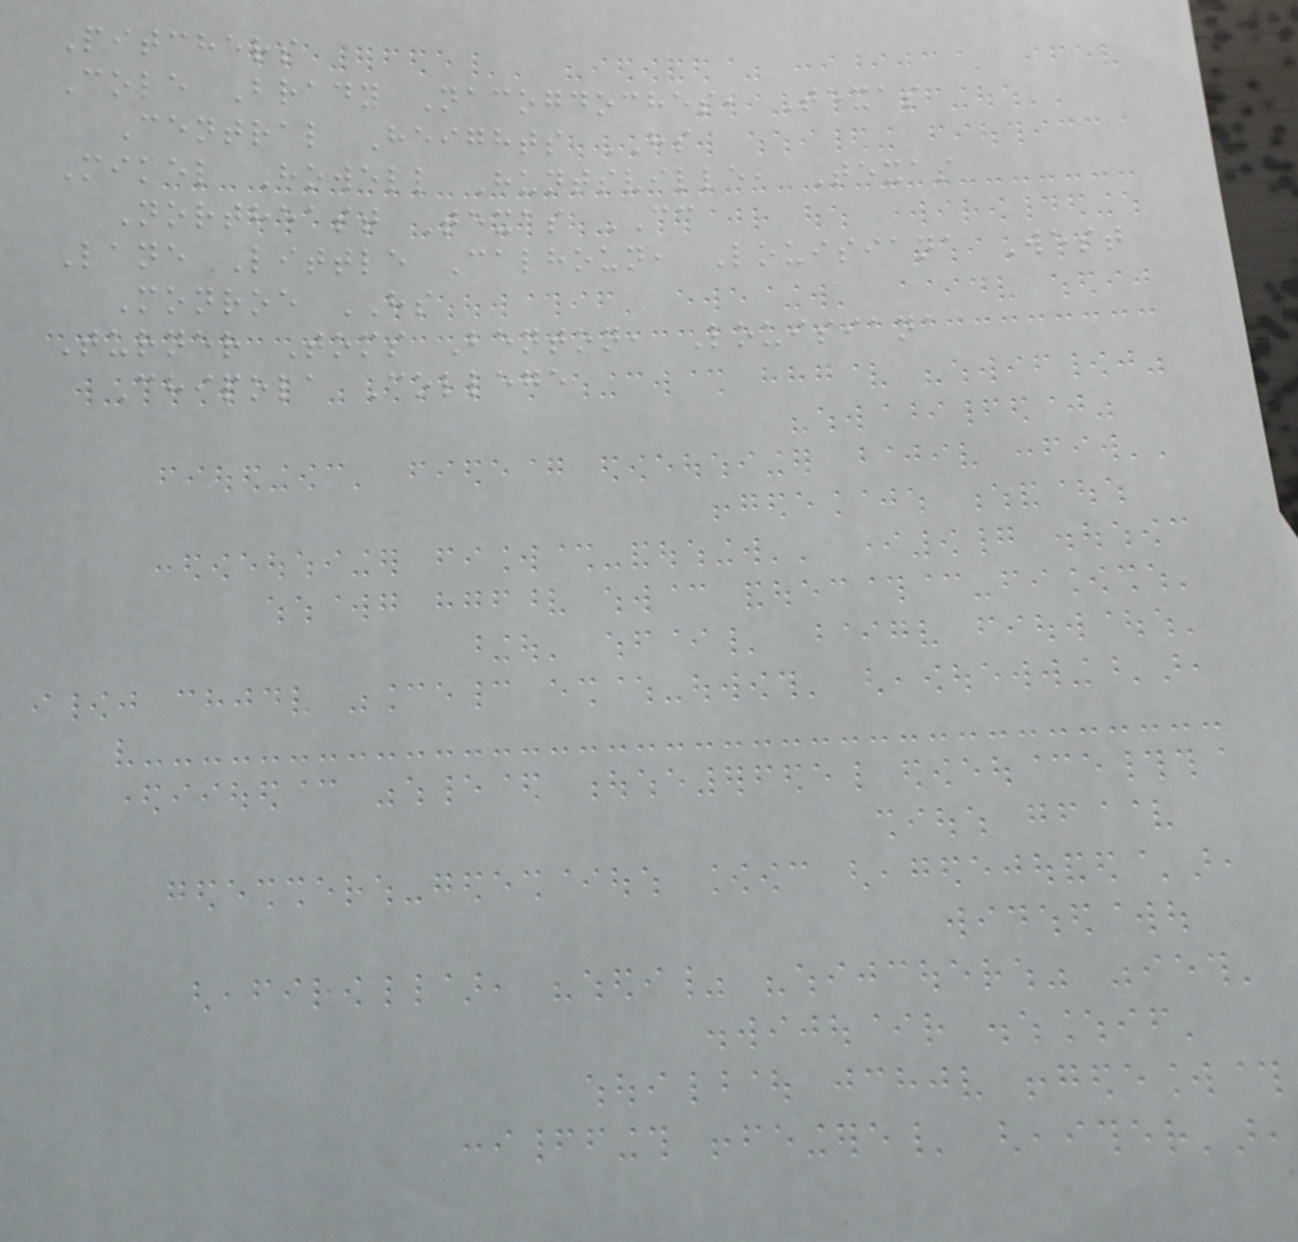Pitchers
Cole Brady Nacogdoches, Texas
Central Heights HS
Mikel Howell Huntsville, Texas
Northeast Texas CC
Lane Little Calhoun, Louisiana West
Monroe HS
Turner Toms Benton, Louisiana
Chipola College
